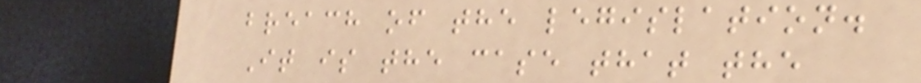breach of the legislation.
It is the case that the
